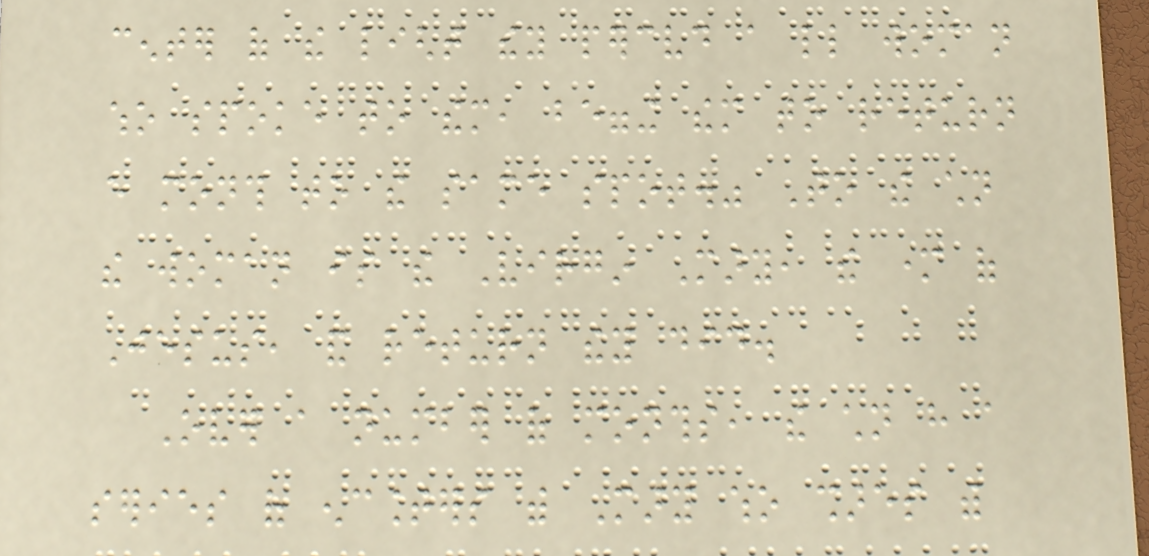center of the light they perceived a little woman
who spoke to them, begging them to return
every month to the same spot." To the children
the woman is the Virgin Mary, the mother of
Jesus, and return they did.
Over a number of months, the children have a
series of encounters with Mary who shares with
